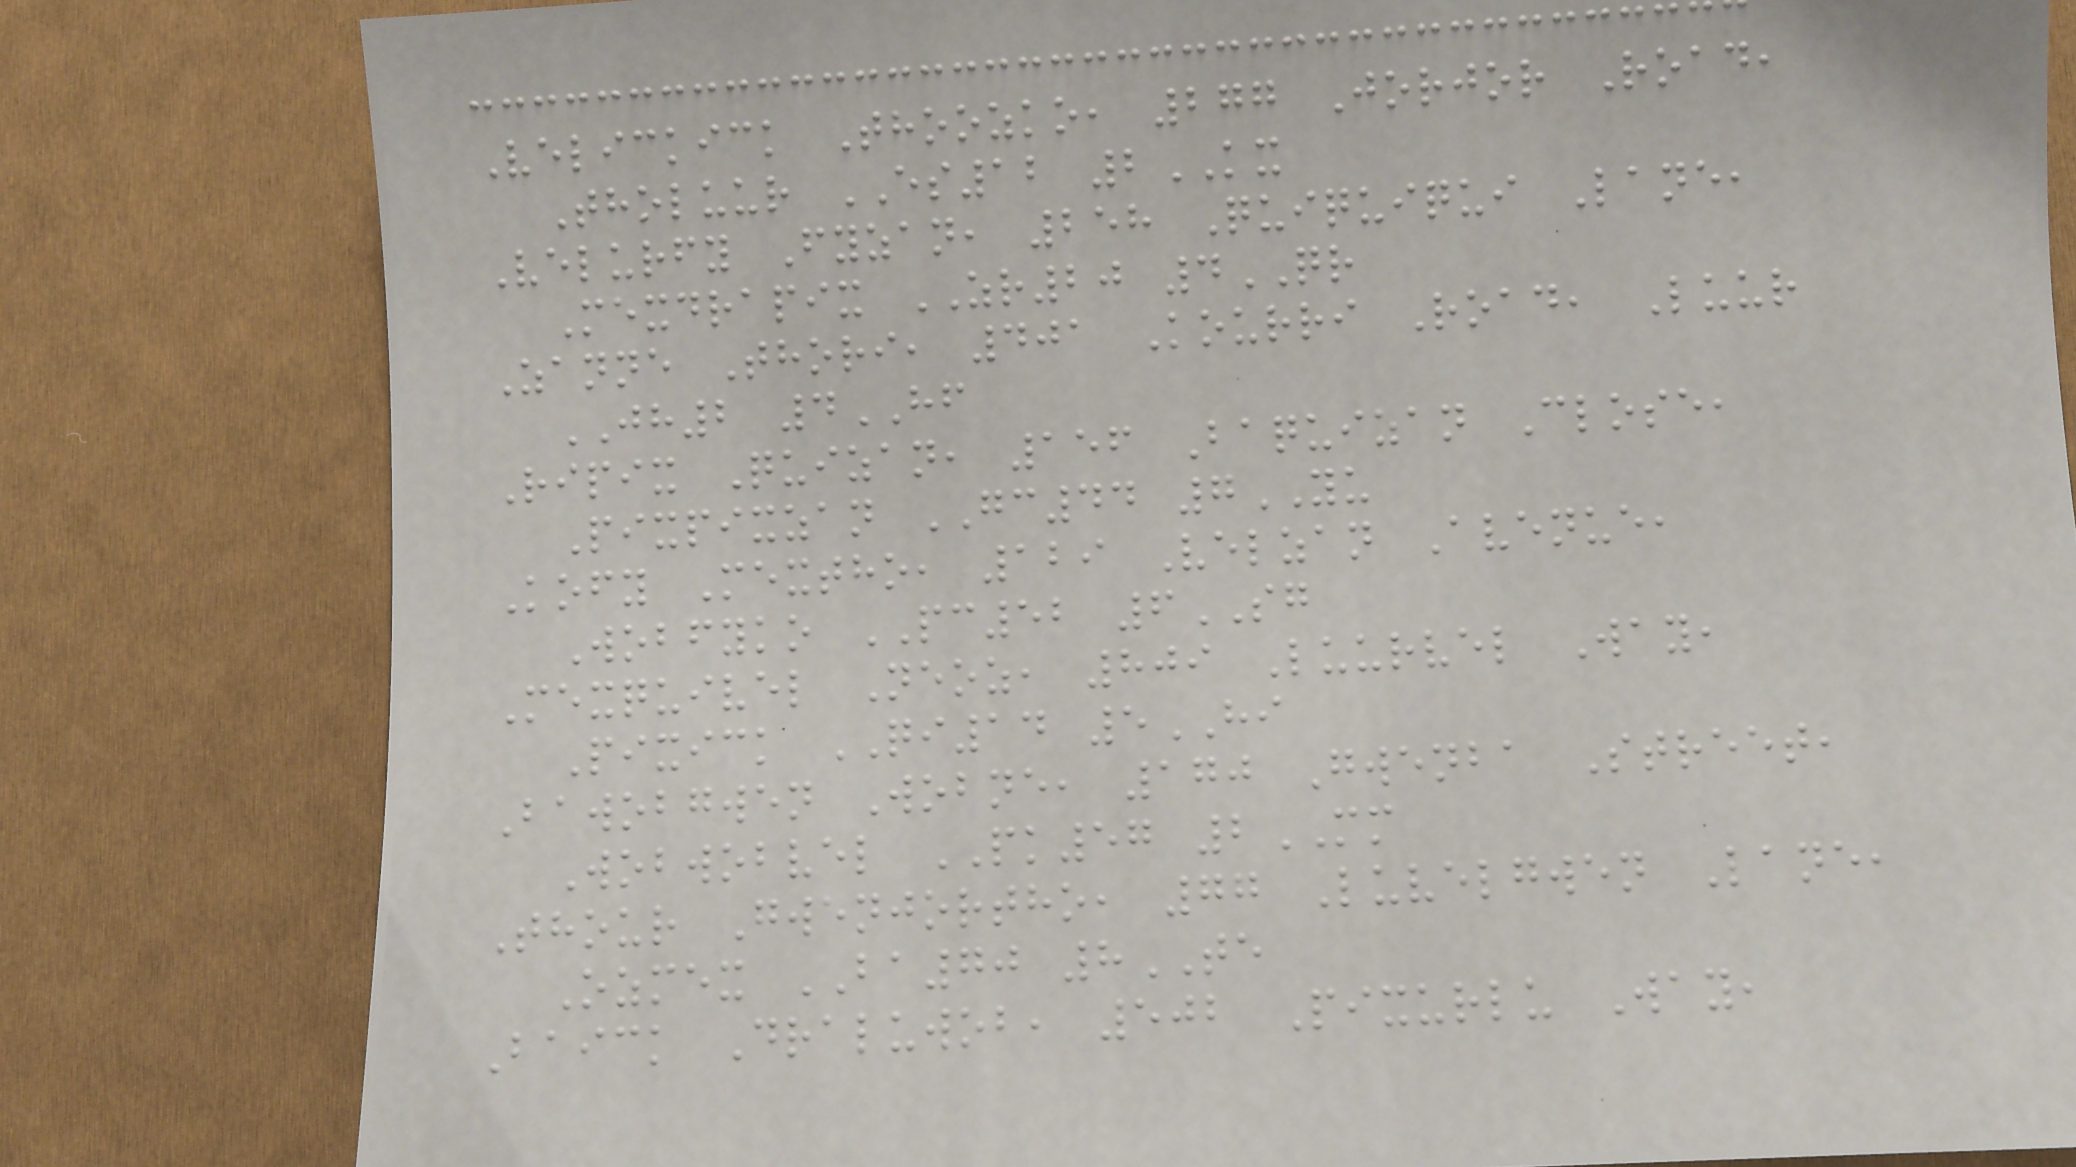Velickick Thoozko, 277 Jorjor Road,
Tholuur ES12 2KX
Velurfy Fyzan, 258 Quiquiqui Lane,
Mexdrapix ZR20 4QR
Zanne Thori, 401 Kourri Road, Luur
JH2 4HF
Ripix Quizan, 156 Baquizan Close,
Pixpixzan GC44 7YU
Kofy Mextho, 129 Velzan Avenue,
Wobfyko PC52 6SG
Mexquivel Neoz, 809 Luurvel Way,
Pixick QI14 5HI
Bawobgwen Wobne, 170 Gwenba Street,
Wobwobvel PK57 2MM
Thour Gwenjortho, 77 Luvelgwen Lane,
Ozmex BA70 8TE
Baick Draluwob, 502 Pixurlu Way,
